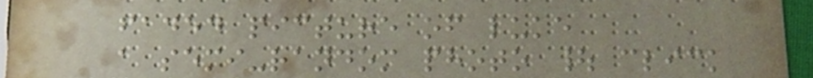faded picture of luke
a semi-random photo | click
